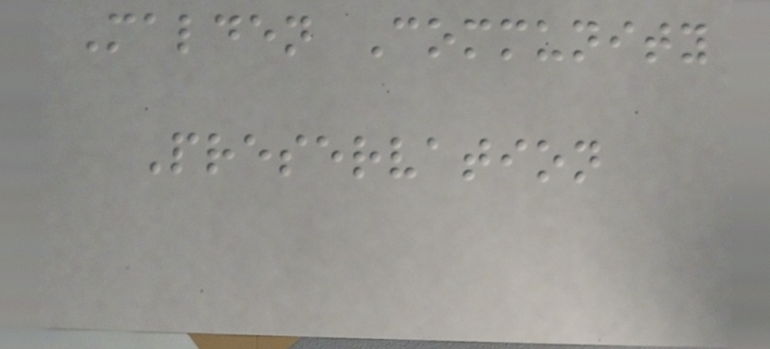Malden Community
Preservation
